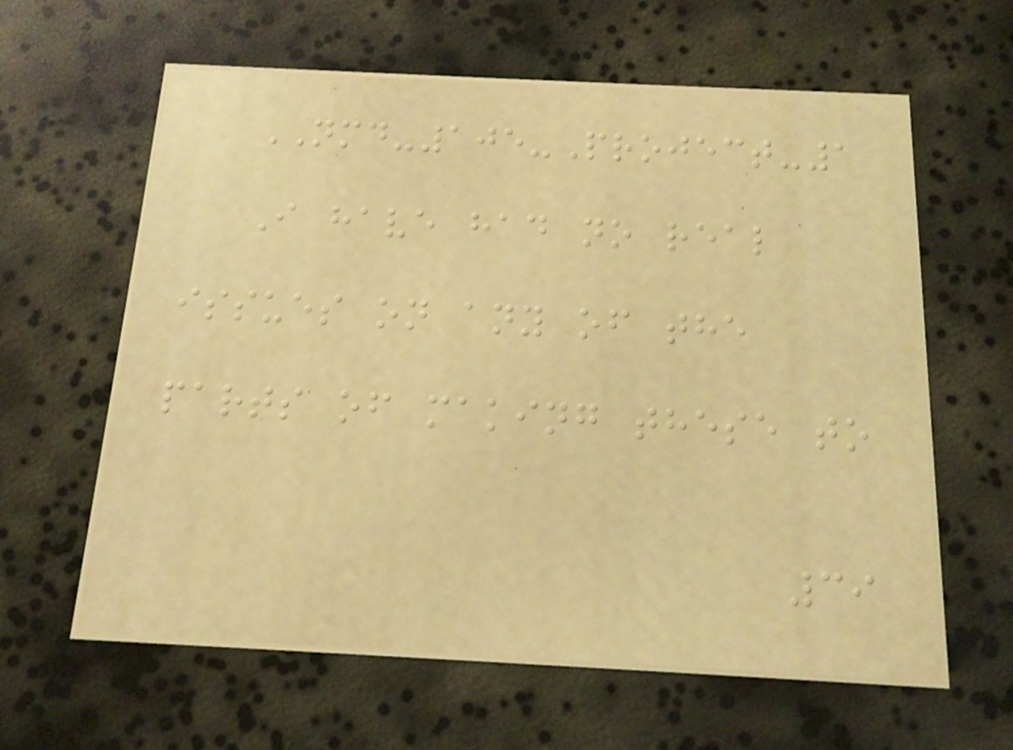NMD-105-Project-1
I have had no real
issues on any of the
parts of making these to
39
